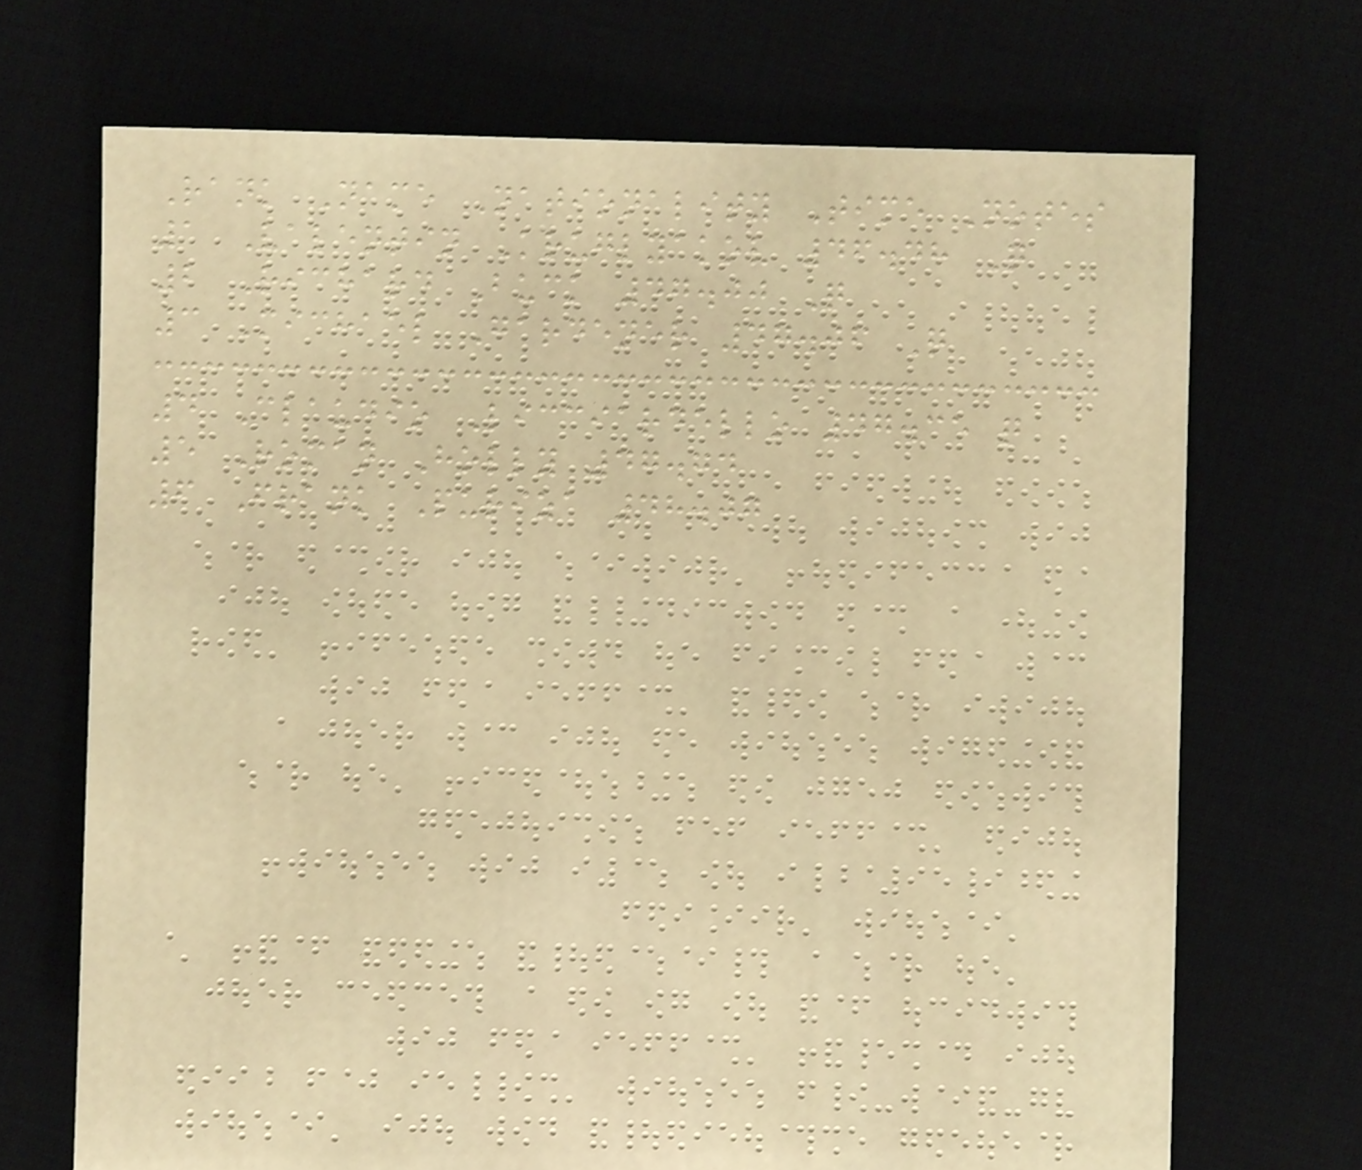Rank Name Nationality Time Notes
1 Valentin Kruglyakov 46.48 Q
2 Richard Buck 47.00 Q
3 Michael Gardener 47.06 Q
4 Claudio Licciardello 47.35 q
5 Roman Holly 47.74
6 Frank Puriza 48.07
